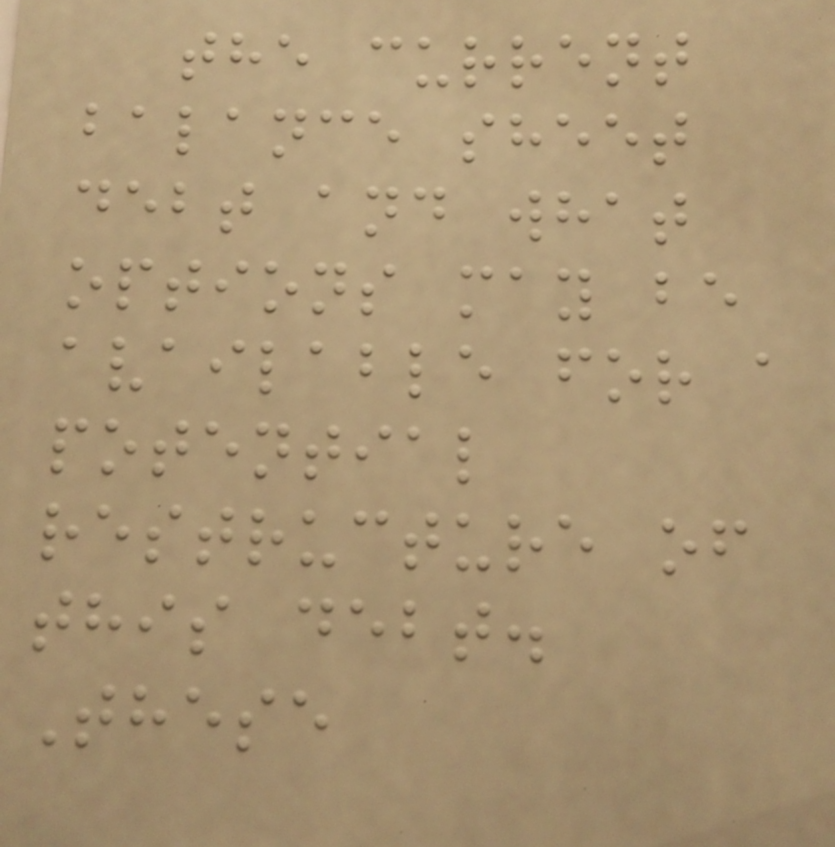the current
balance sheet
debt and what
options may be
available for a
potential
restructure of
this debt.
These
